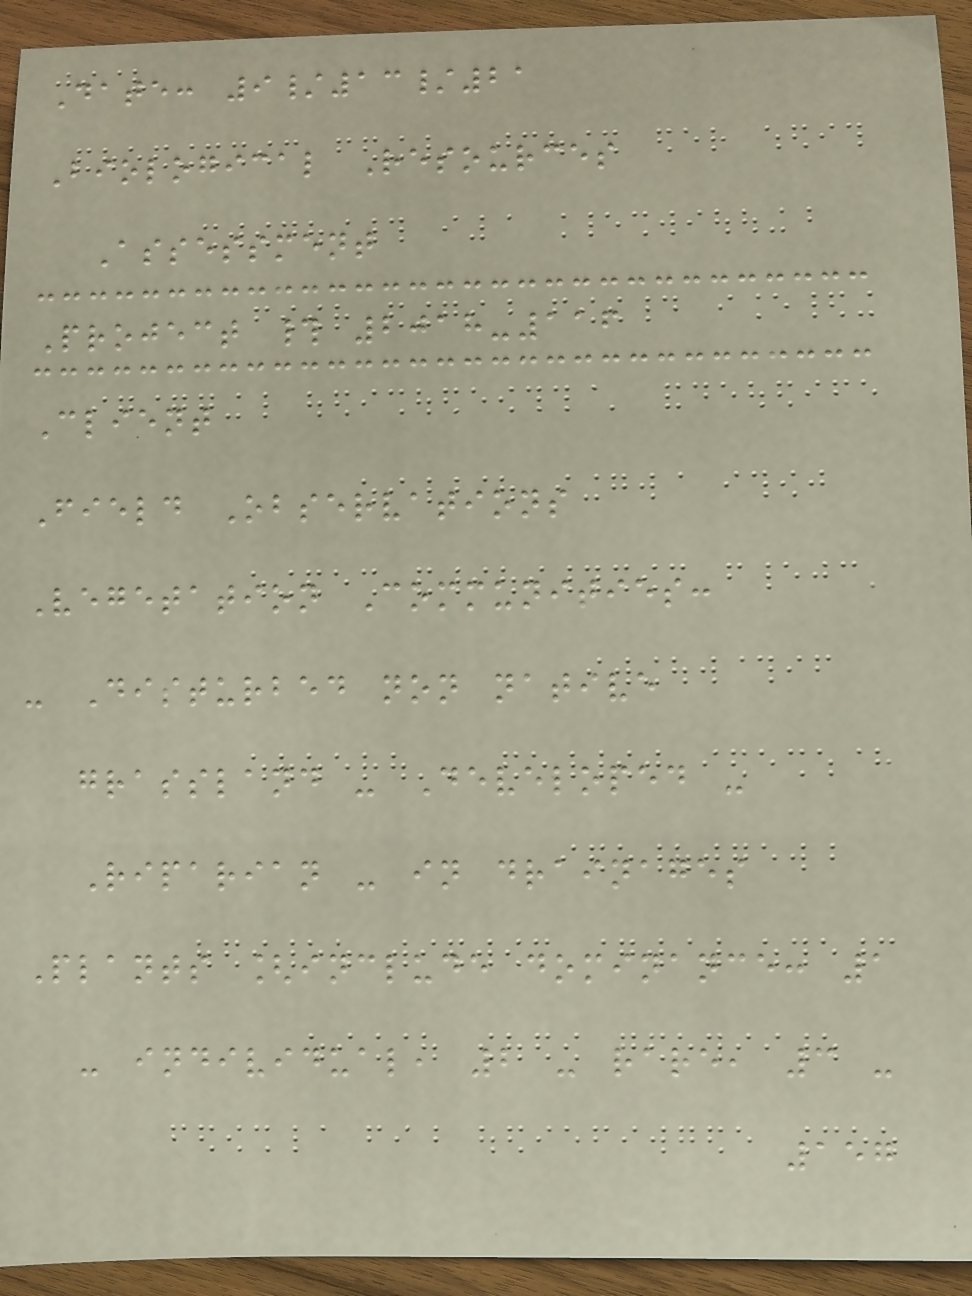Date: 9/13/21
Biological Resources
Assessment
Project # 2018-116
Client
Field Observations
Vegetation Communities:
- Disturbed non native
grassland - Developed -
Riparian - in drainages
Plants [include dominance: 1
- individual, 2 - rare, 3 -
157
